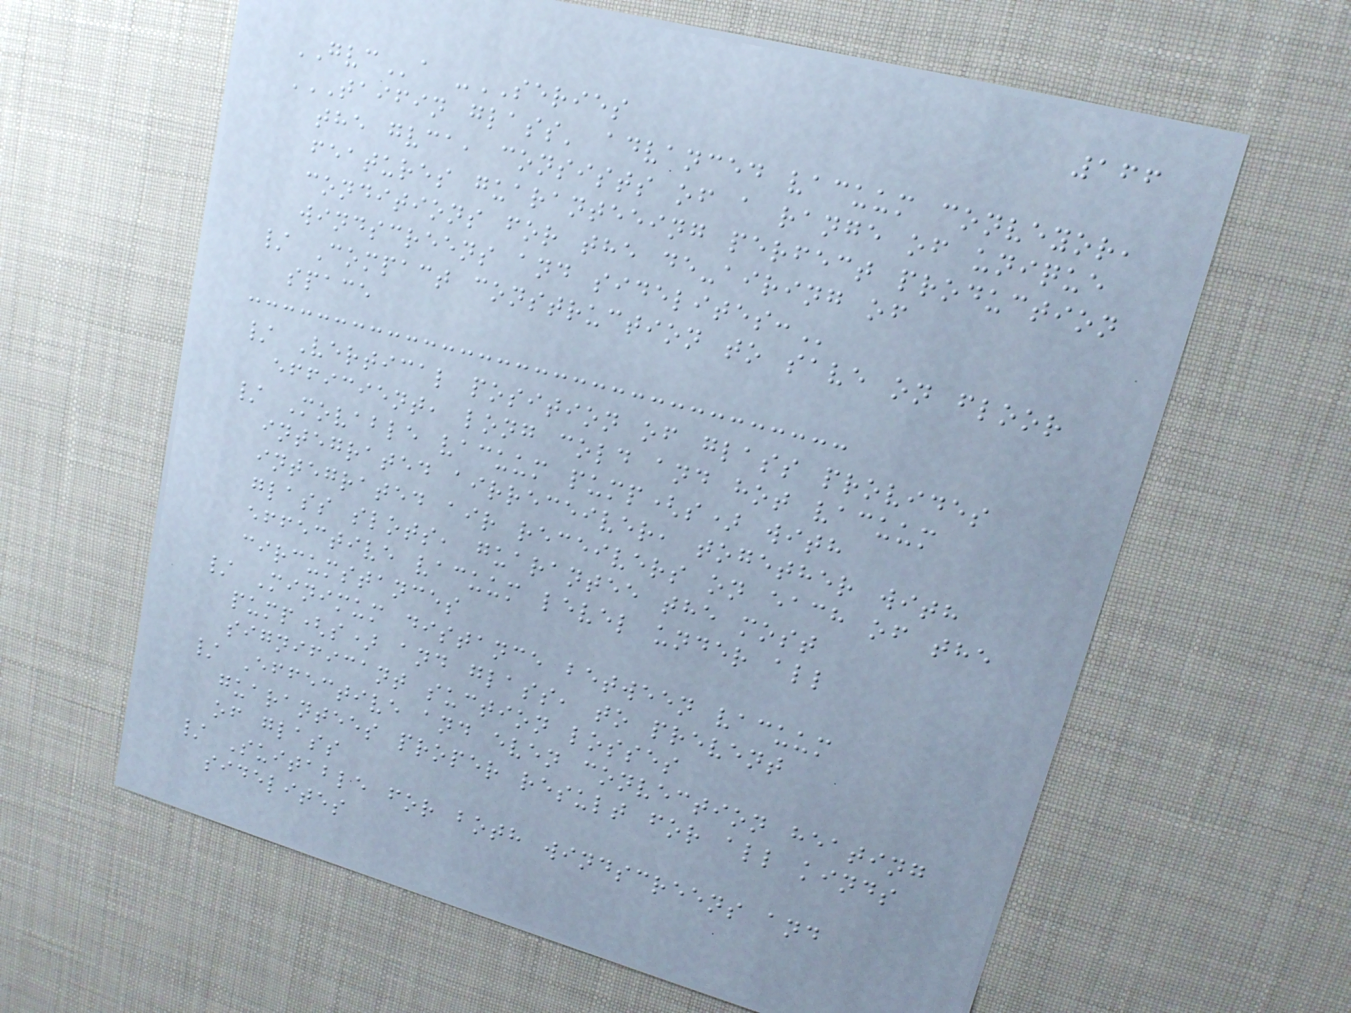166
GVCa -SERIES
TAIFIN GLASS' ADVANCED VACUUM CONVEYOR,
THE GVCA, CONSISTS OF A RANGE OF UNIQUE
FEATURES GUARANTEEING PERFECT PRODUCTION
CONDITIONS FOR THE DE-AIRING OF
WINDSCREENS AND SIDELITES:
/ Compact construction to save on floor
space
/ Vertical position of glass provides
efficient, long cold and hot vacuum
/ Movable vacuum pump(s) with
integrated airreceiver, together with
integrated air receivers on each of the
glass slots, guarantee the most
effective vacuum level under all
circumstances
/ Minimum distance between vacuum
pump(s) and glass, to prevent
significant suction losses
/ Effective and even convection heating
guarantees proper result for all kinds
of glass
/ Suitable for both windscreens and
sidelites
